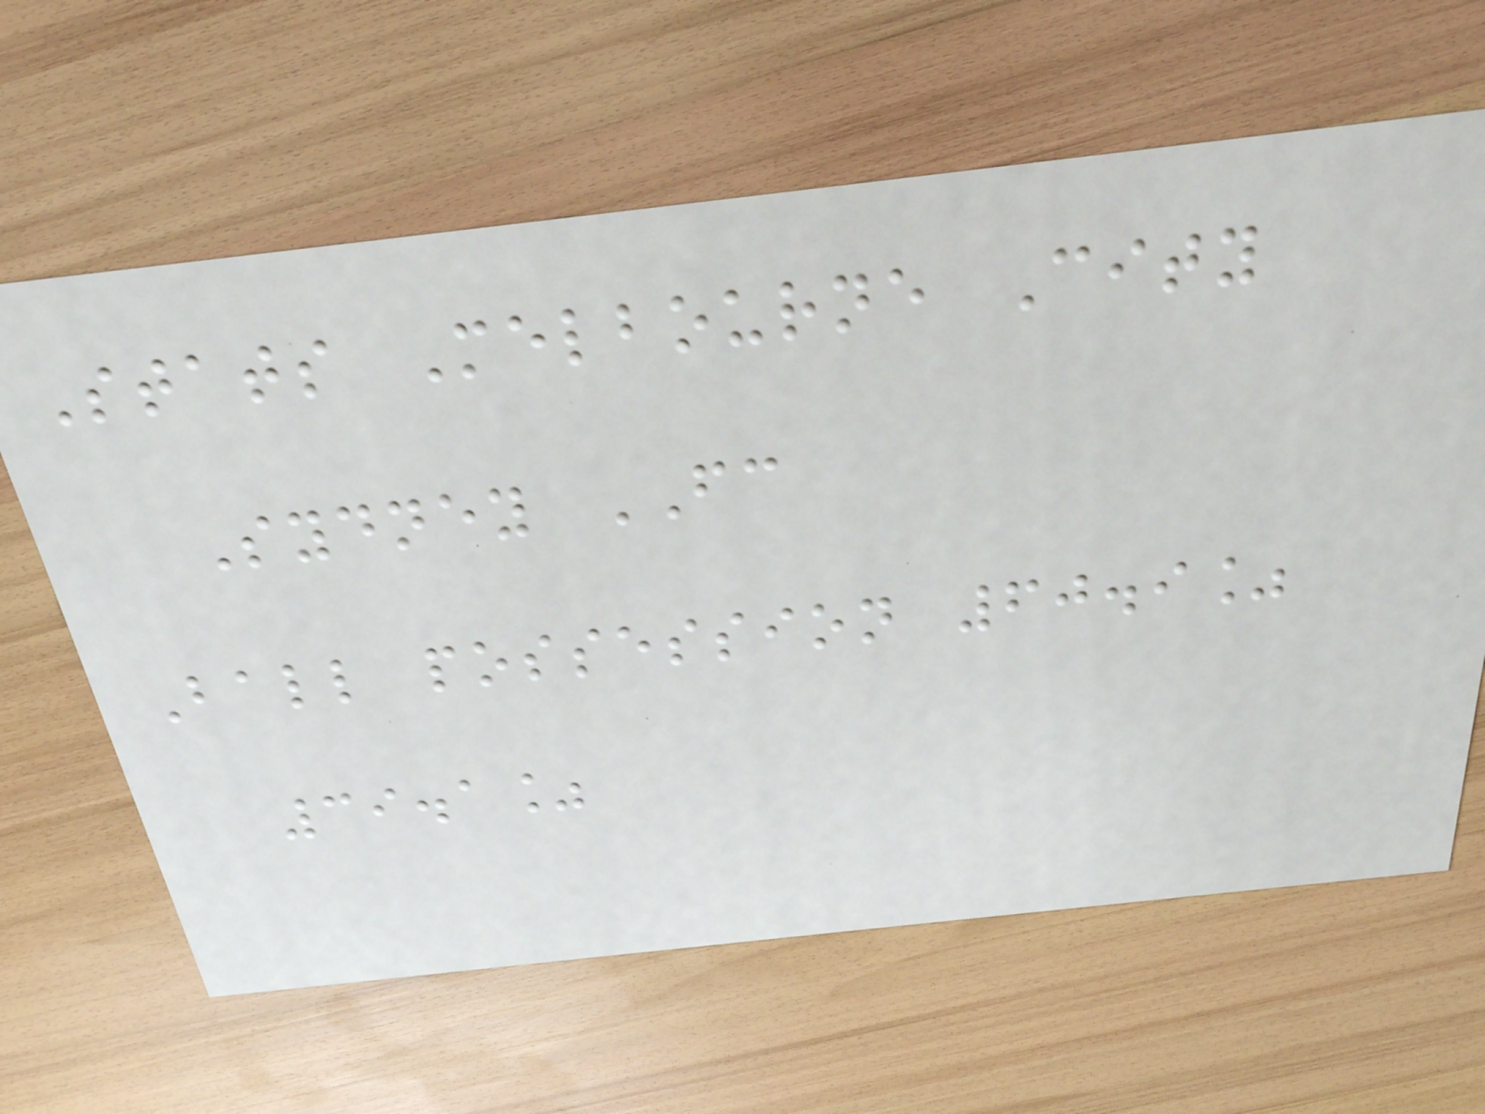Stats Melbourne City
Sydney FC
Ball possession 60.9%
39.1%
